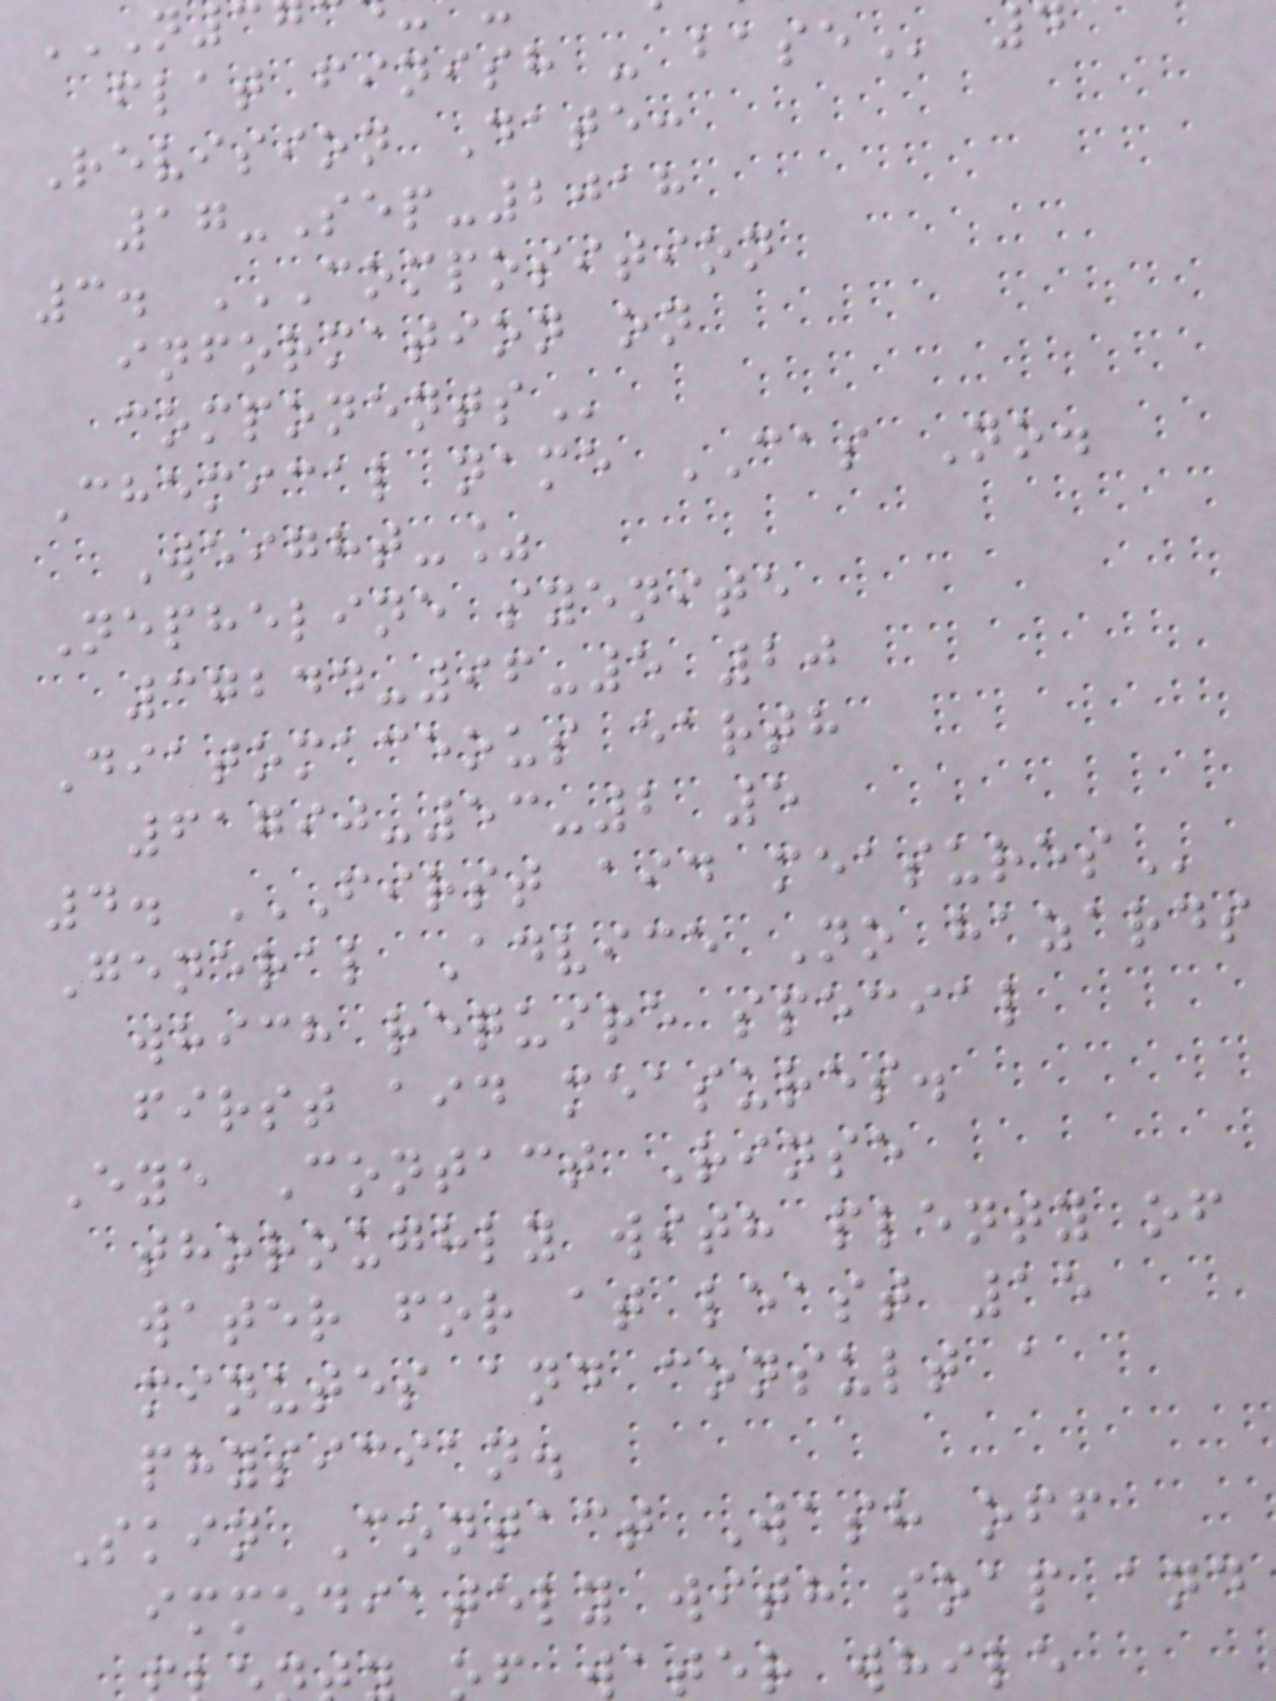flat finish -
Revision Date:
17-Sep-2018
3. COMPOSITION
information on
Chemical name CAS No.
Weight-%
Nepheline syenite
37244-96-5 20
Diatomaceous earth
61790-53-2 5
4. FIRST AID MEASURES
General Advice No hazards
which require special
first aid measures.
Eye Contact Rinse
thoroughly with plenty of
water for at least 15
minutes and consult a
physician.
Skin Contact Wash off
immediately with soap and
water while
